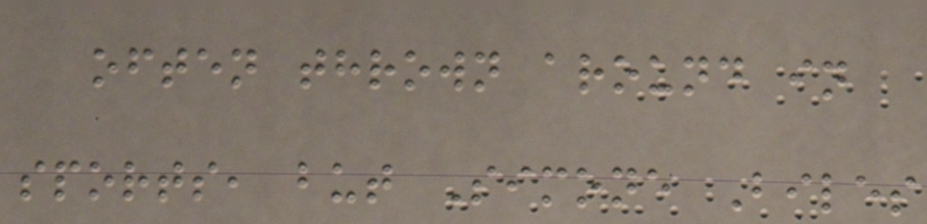often thrown around in
sports, but Simone Biles
